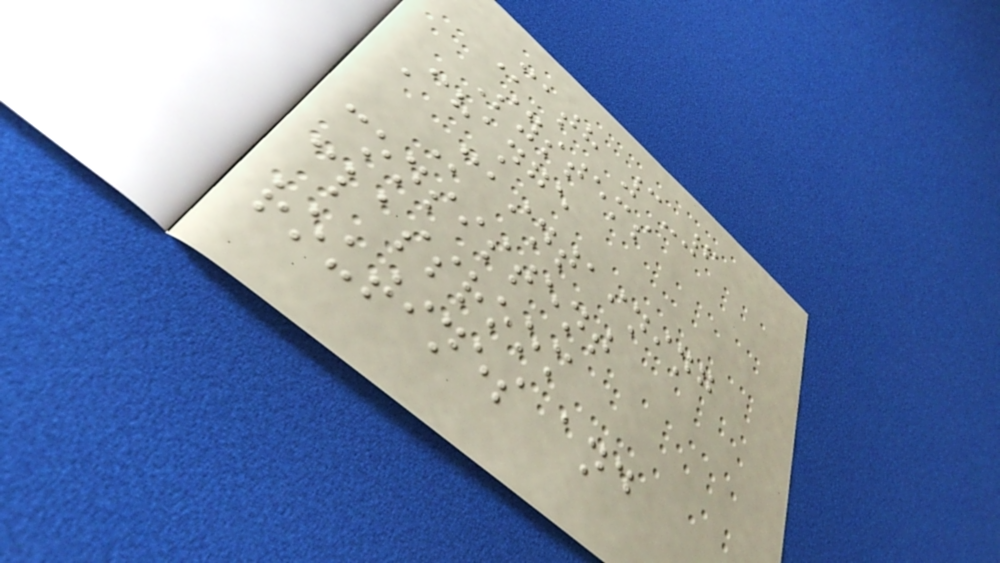Math 3-6
Systems
Change
Maintaining
consistent
classroom
routines and
